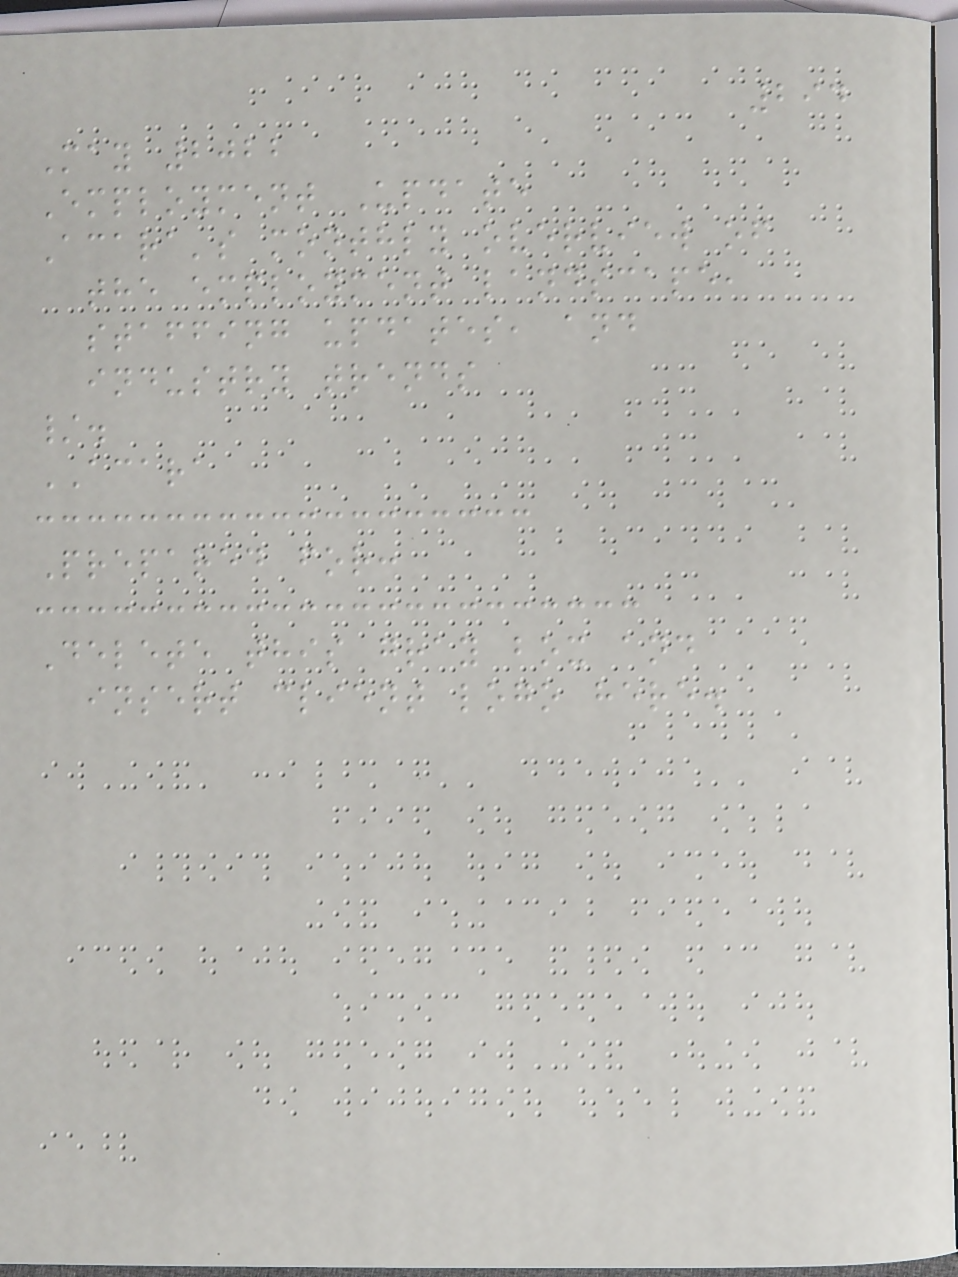294
May 2022
Employment Update
Acara's monthly overview of
the employment landscape,
staffing updates, and
industry trends
/.
ACARA
Prepared for:
Delete this gray box and
insert client logo here.
